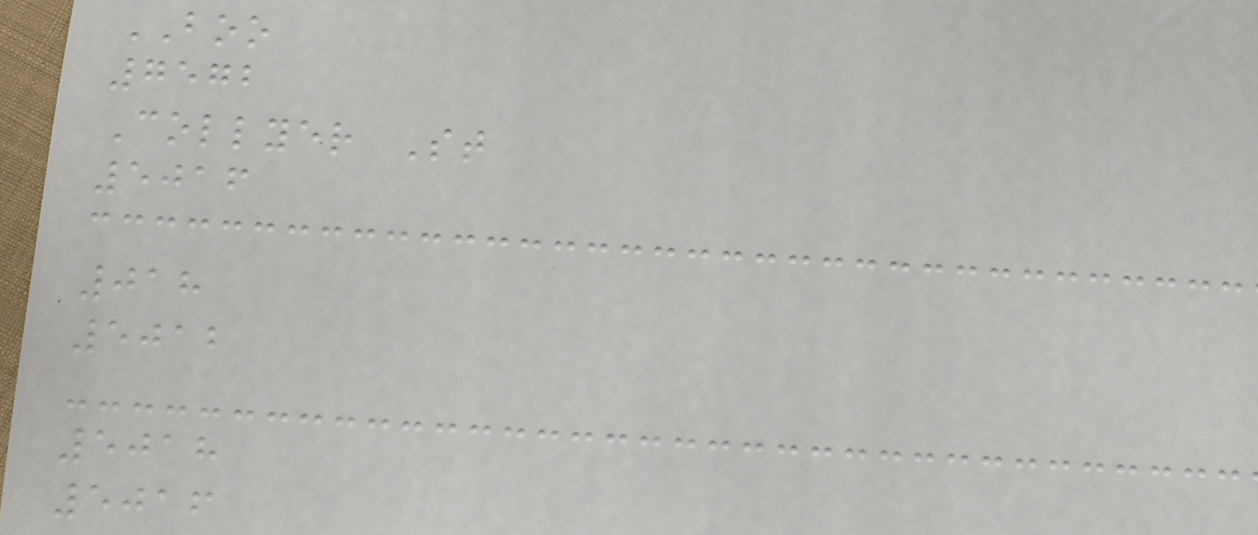BOO
7572
Collyer St
5016
018
5012
5018
5016
